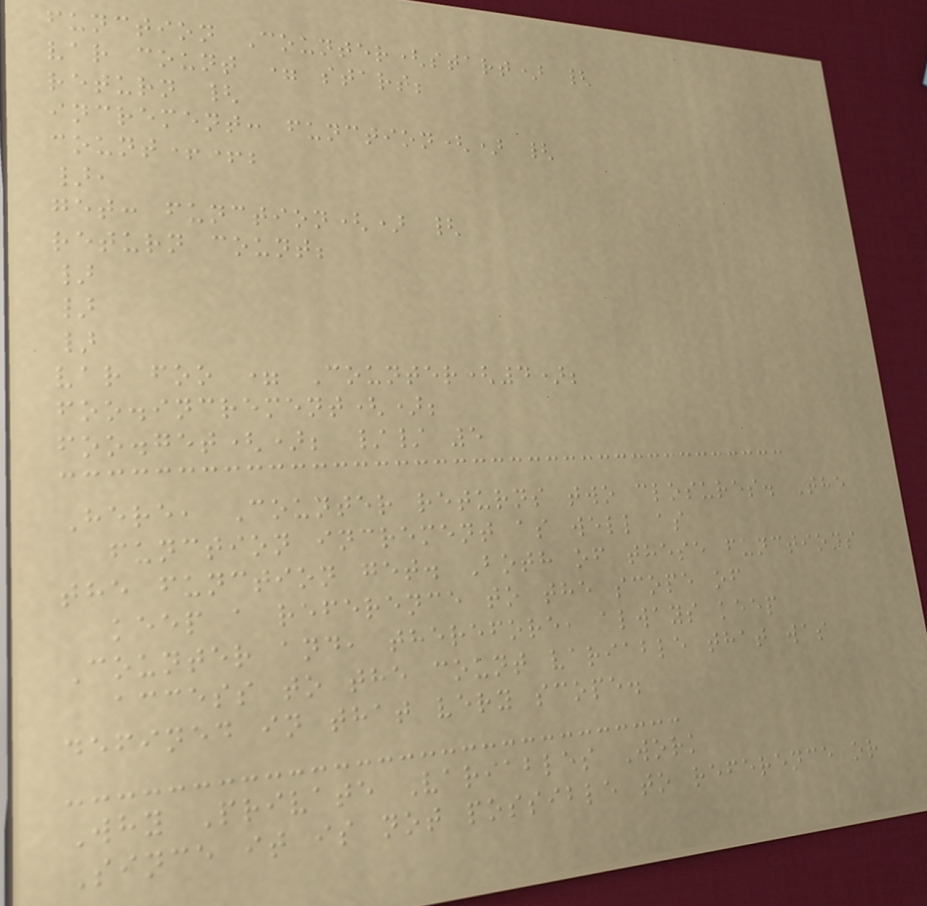function Counter(start) {
var count = start;
return {
increment: function() {
count++;
},
get: function() {
return count;
}
}
}
var foo = Counter(4);
foo.increment();
foo.get(); // 5
Here, Counter returns two closures. The
function increment as well as
the function get. Both of these functions
keep a reference to the scope of
Counter and, therefore, always keep
access to the count variable that was
defined in that very scope.
Why Private Variables Work
Since it is not possible to reference or
